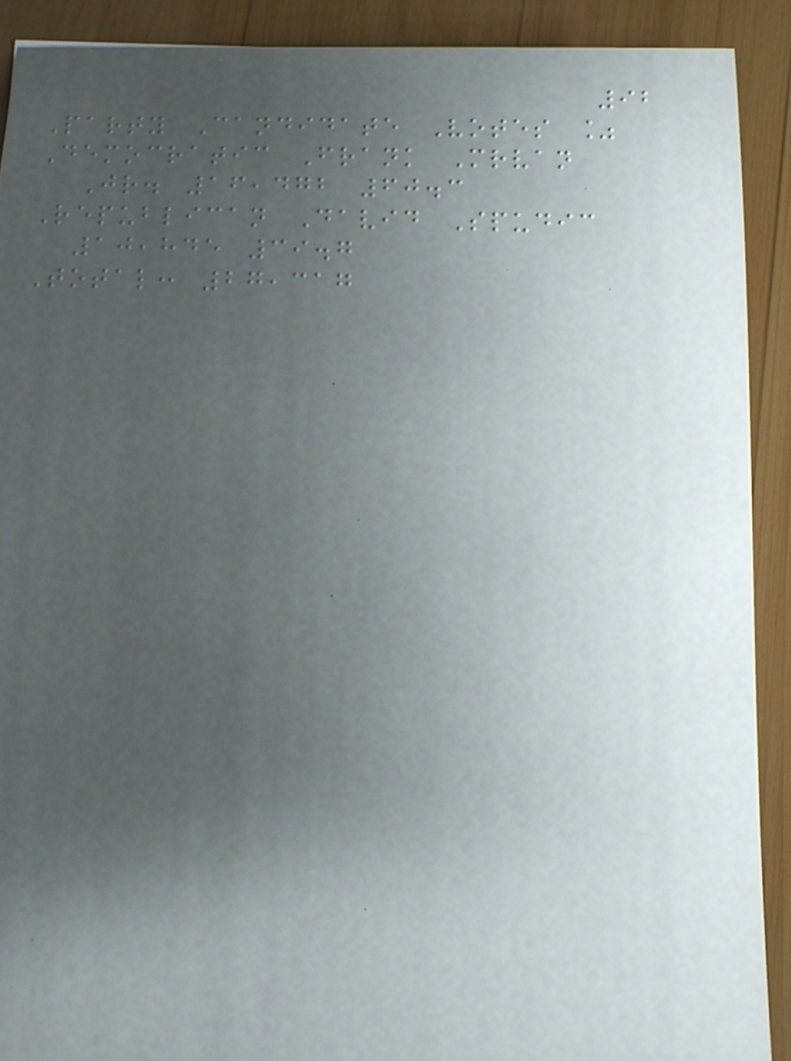92
Party Candidate Votes %
Democratic Frank Mrvan
Jr. 16,472 60.3
Republican David Spudic
10,845 39.7
Total: 27,317
